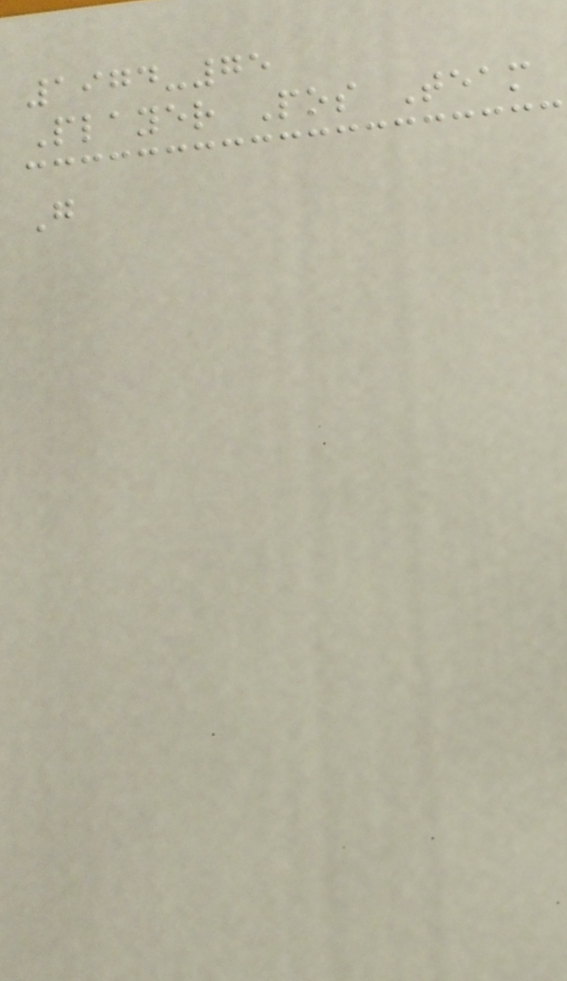1974-75
Player Pos Team
G
